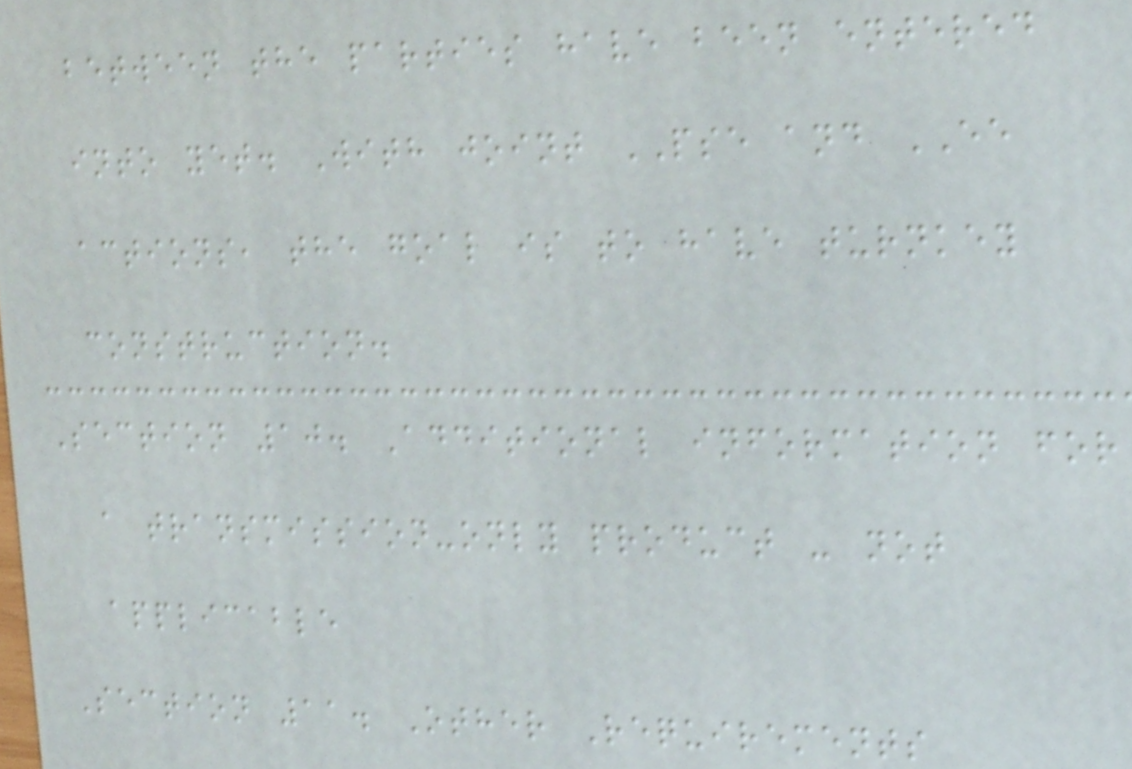between the parties have been entered
into yet. With joint PSE and EE
actions, the goal is to have turnkey
construction.
Section 10. Additional information for
a transmission-only product - not
applicable
Section 11. Other Requirements
